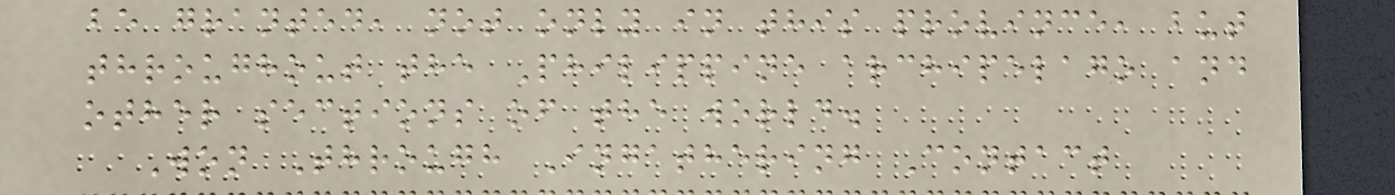be granted, not only in this province, but
throughout the Philippine archipelago and
other sections of the world.
Won Through Ingathering Contact
